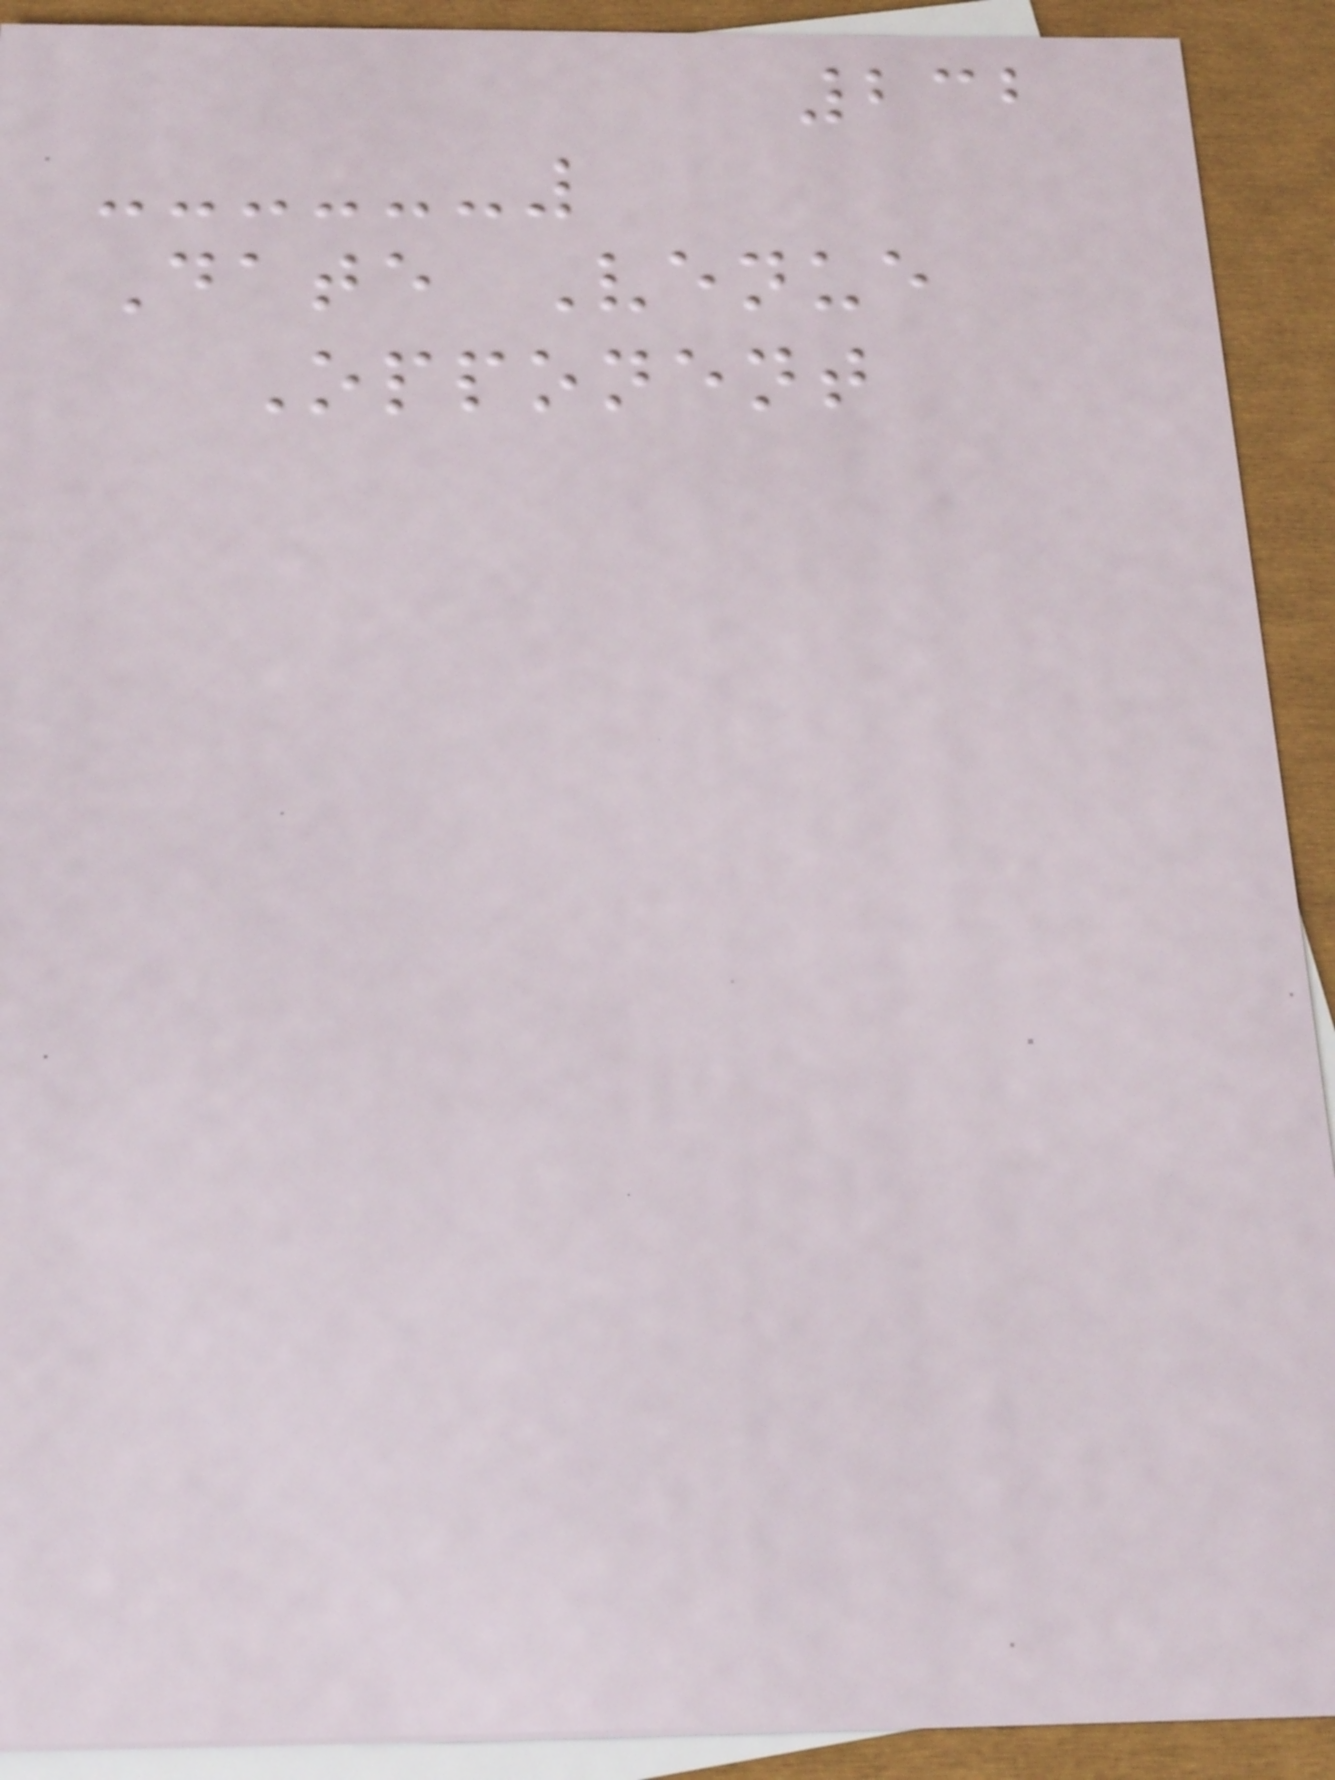232
Date Venue
Opponent
